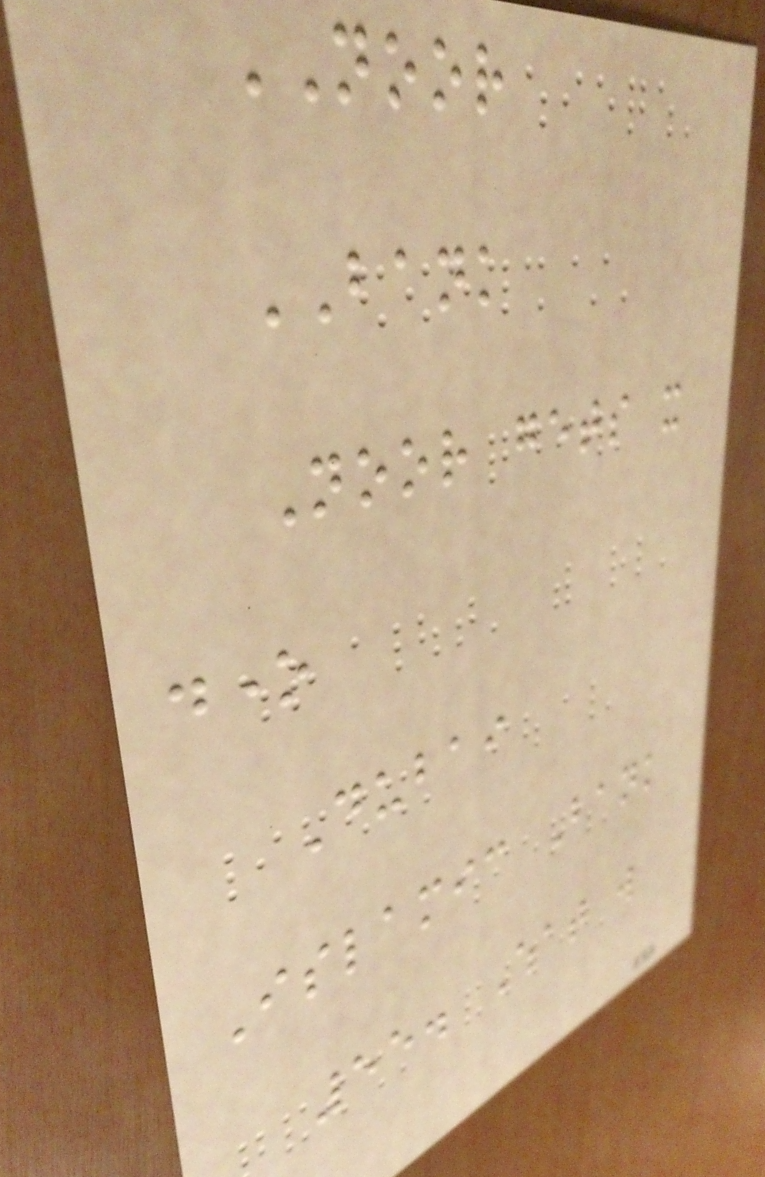NOOR
BANK
Noor gets it
done
Dubai
Islamic Bank
55. What will
